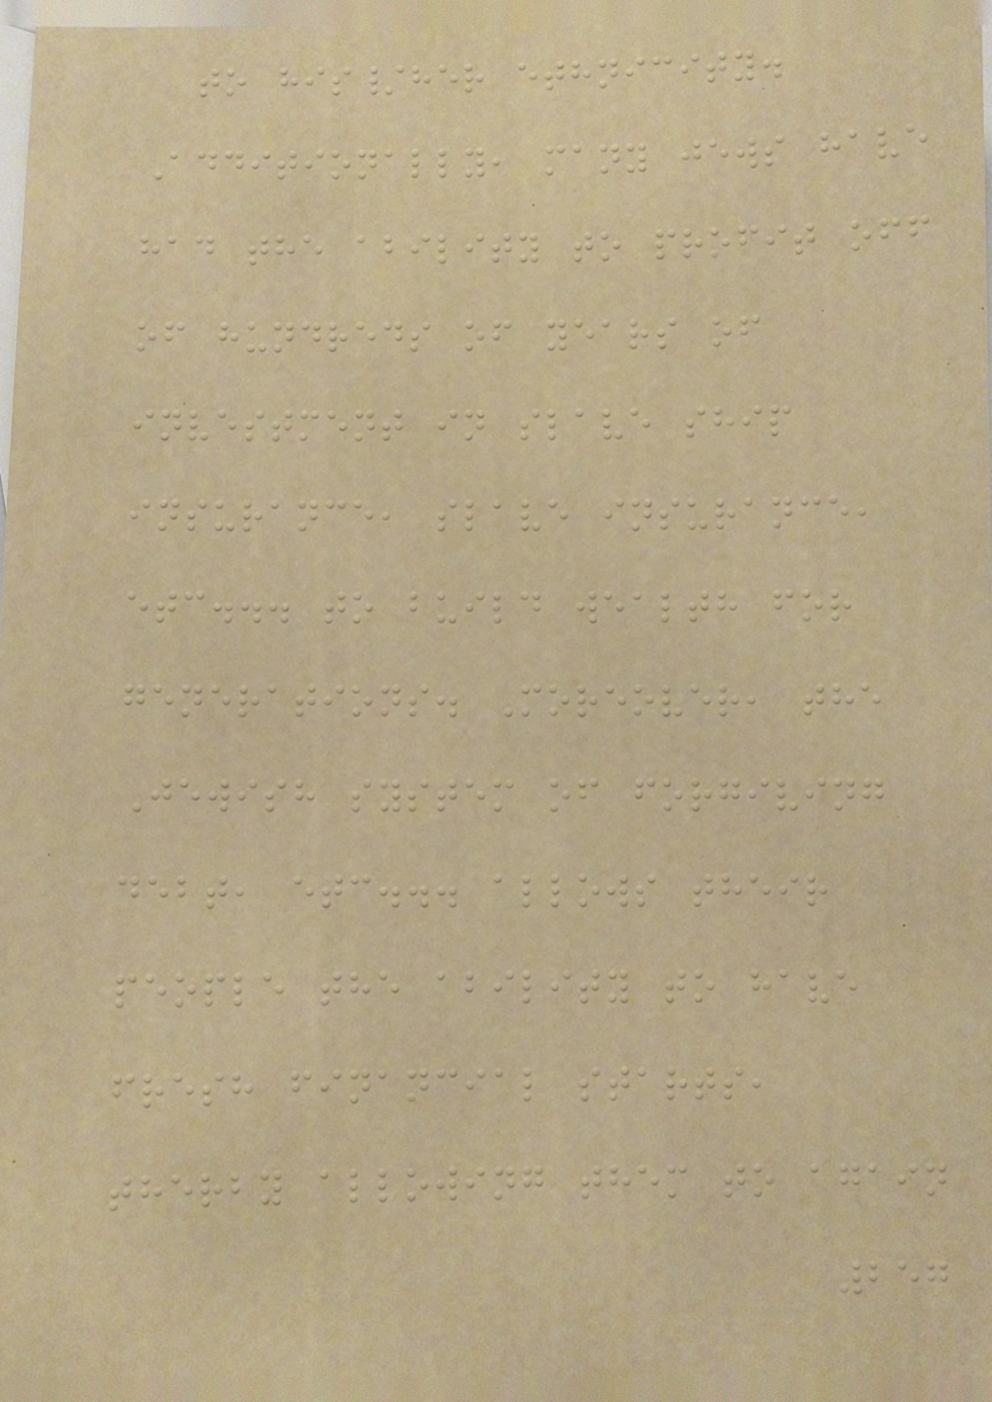to his/her ethnicity.
Additionally, many jews have
had the ability to profit off
of hundreds of years of
investment in slave ship
insurance, slave insurance,
etc... to build wealth for
generations. Moreover, the
Jewish system of forgiving
debt, etc... allows their
people the ability to have
fresh financial starts,
therby allowing them to again
257
